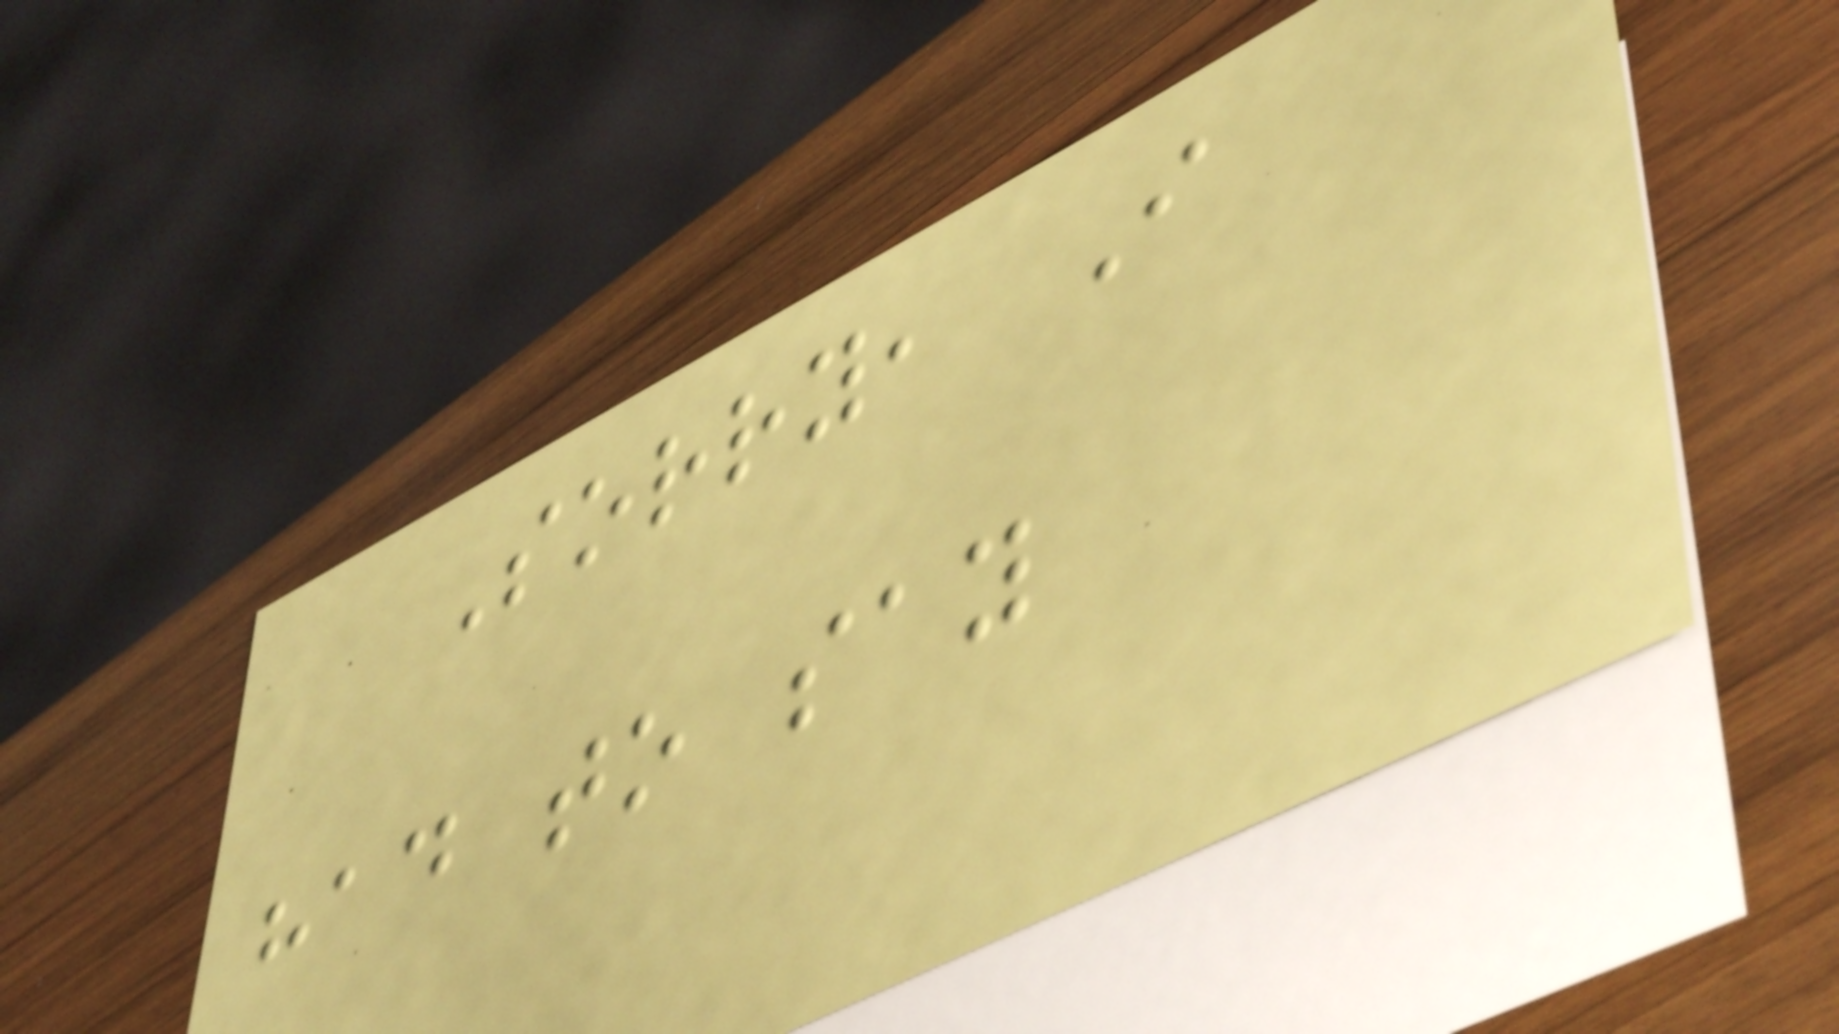Sorry, I
had to say
